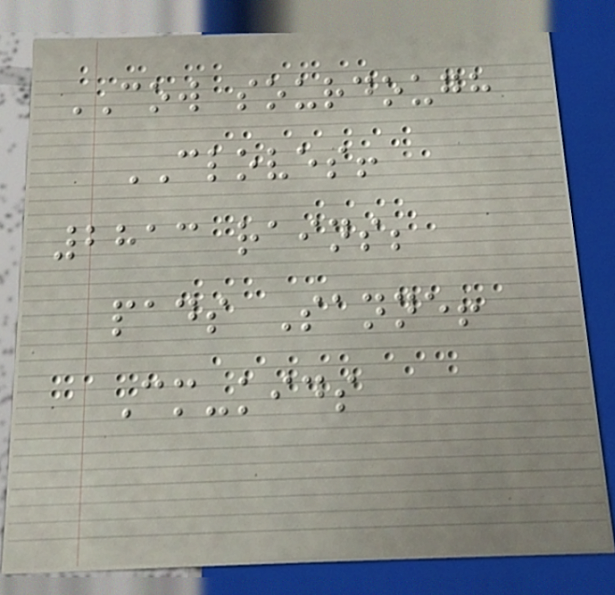COW sourdough
CLOVES!
2813 rains;
pads Sanne!
Cm-kids
